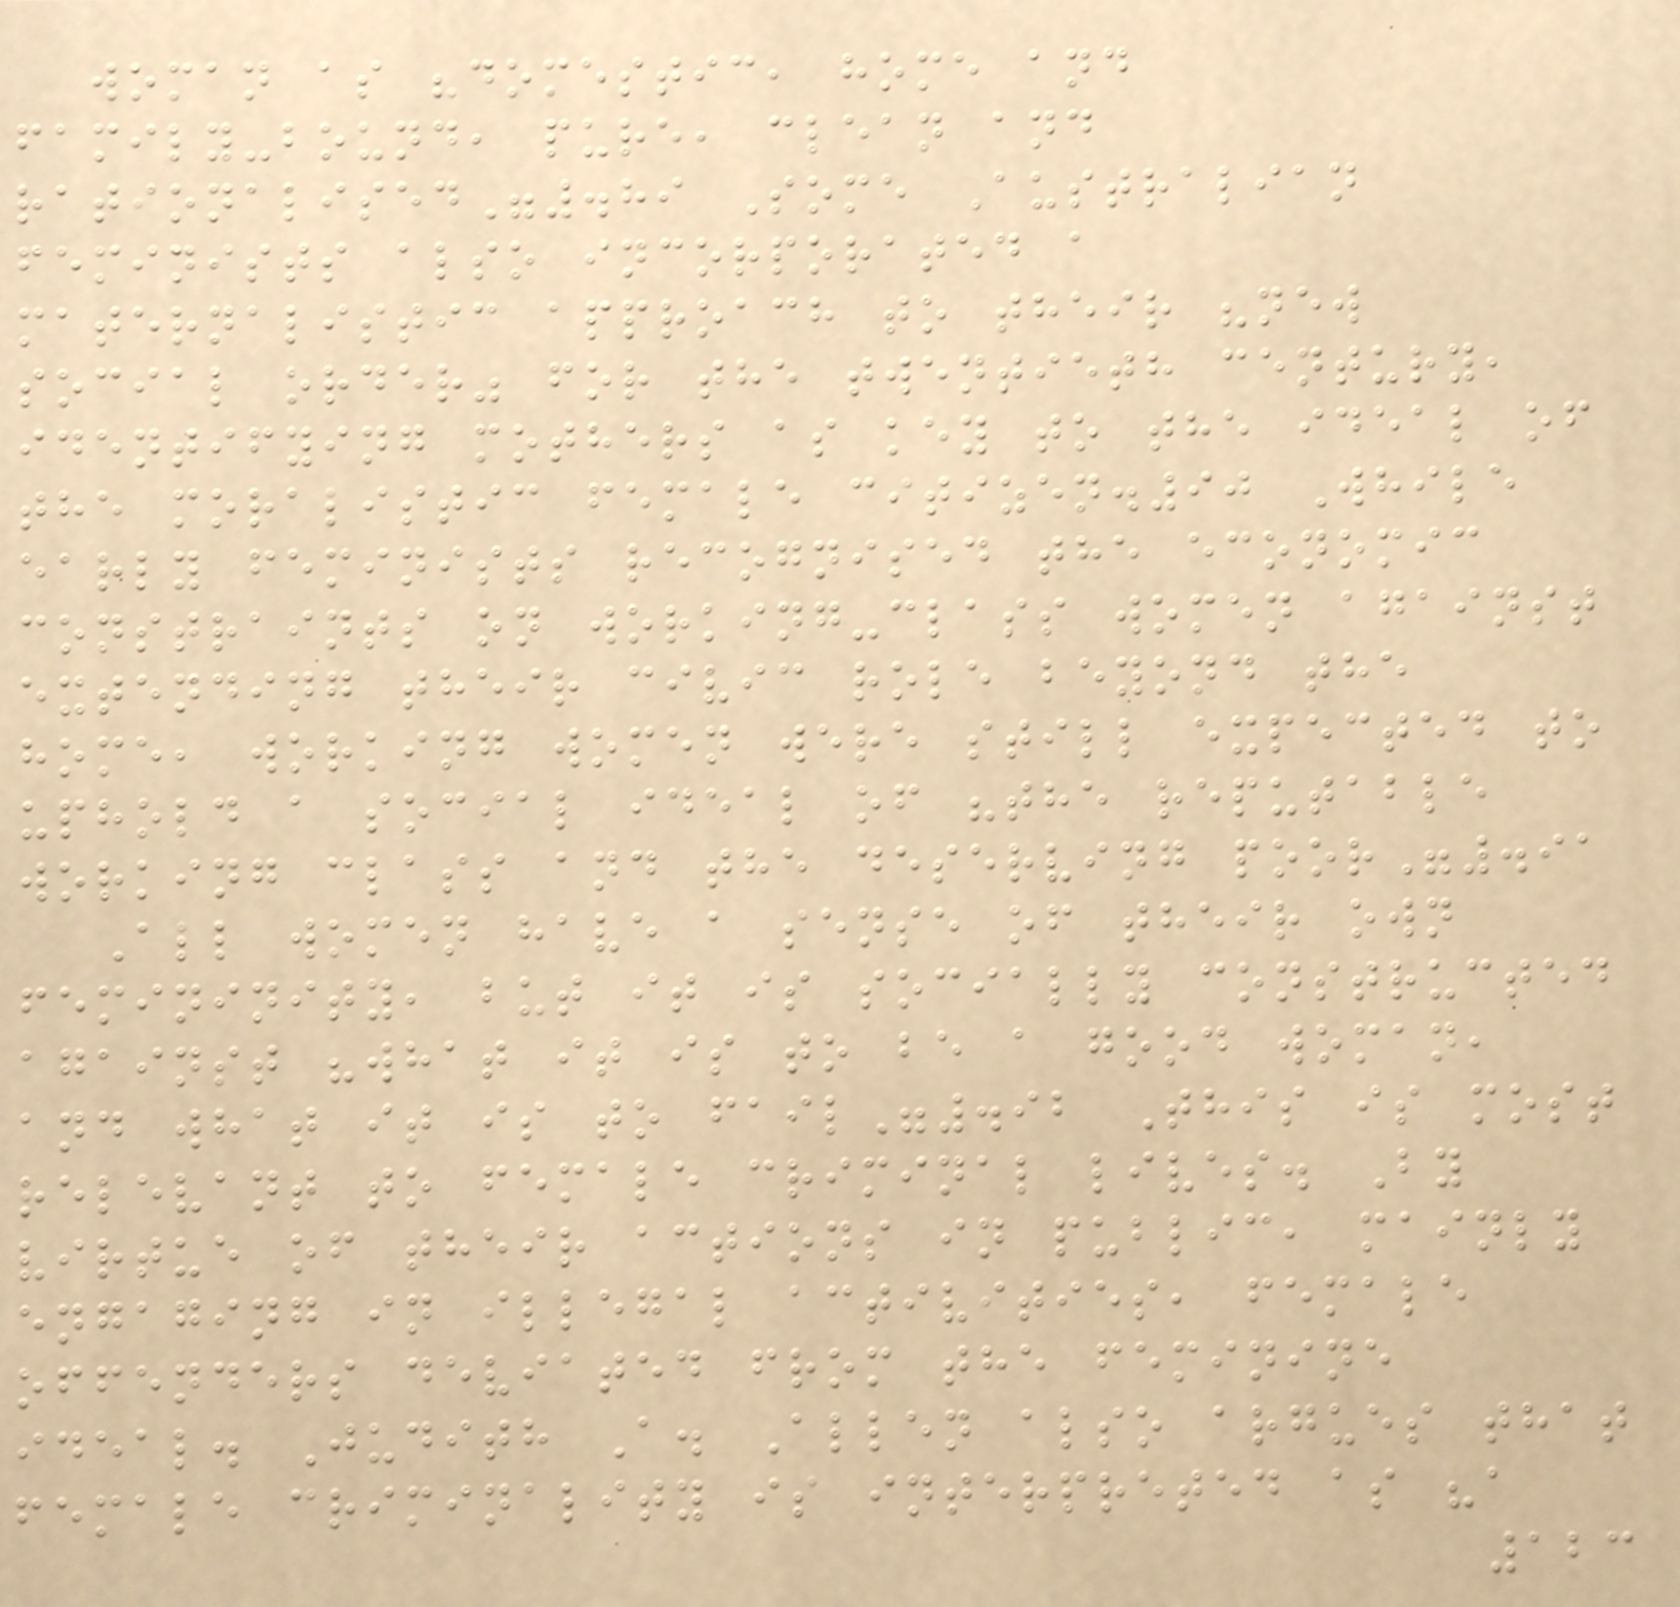woman as "domestic, home and
family-bound, pure, clean and
rationalised".89 Some Australian
feminists also incorporated a
maternalistic approach to their "new
social order" for the twentieth century,
identifying mothers as key to the ideal of
the moralistic female citizen.90 While
early feminists recognised the economic
constraints on working-class women against
extending their civic role beyond the
home, working women were still expected to
uphold a social ideal of "the reputable
working class and the deserving poor".91
All women have a sense of their own
femininity, but it is socially constructed
against "what it is to be a good woman,
and what it is to fail".92 This is most
relevant to female criminal lives. By
virtue of their actions in public, mainly
engaging in illegal activities, female
offenders deviated from the feminine
ideal. Judith A. Allen also argues that
female criminality is interpreted as "a
123
